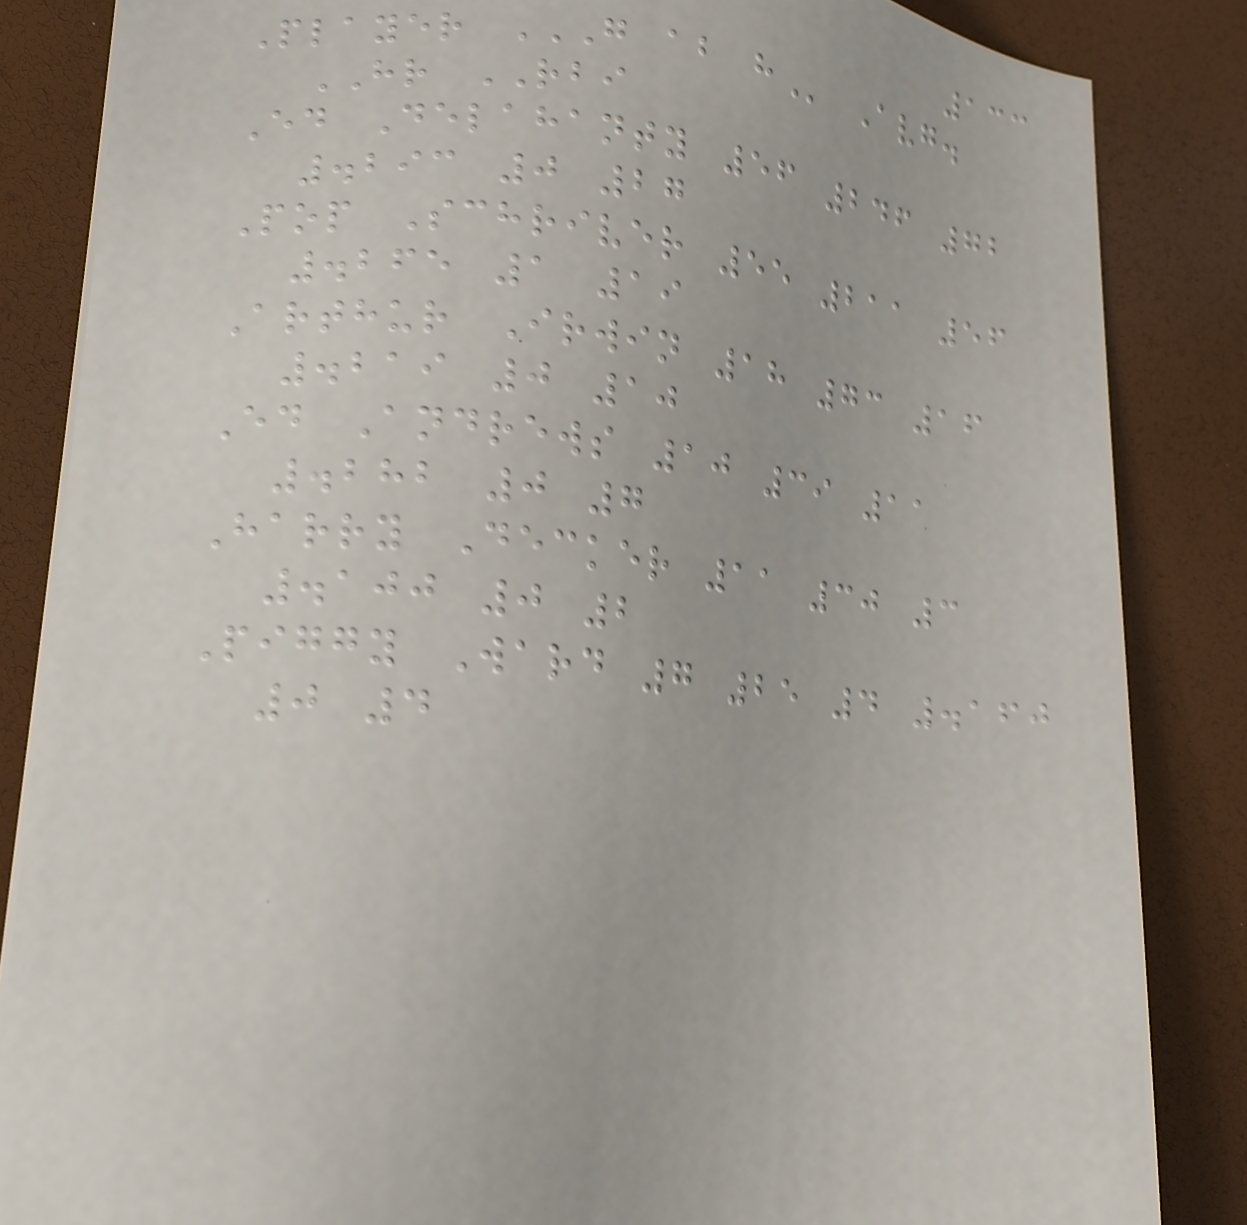133
Player G AB H Avg.
HR RBI
Ed Delahanty 56 246 72
.293 0 27
Pop Schriver 55 211 56
.265 1 19
Arthur Irwin 18 73 16
.219 0 10
Ed Andrews 10 39 11
.282 0 7
Harry Decker 11 30 3
.100 0 2
Piggy Ward 7 25 4 .160
0 4
